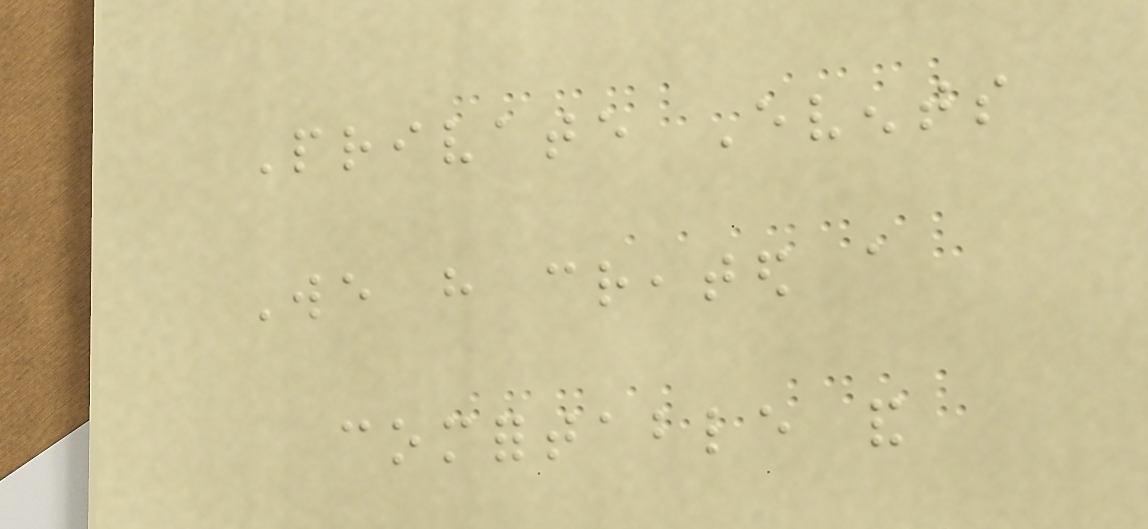Private Events
We have created a
comfortable and
